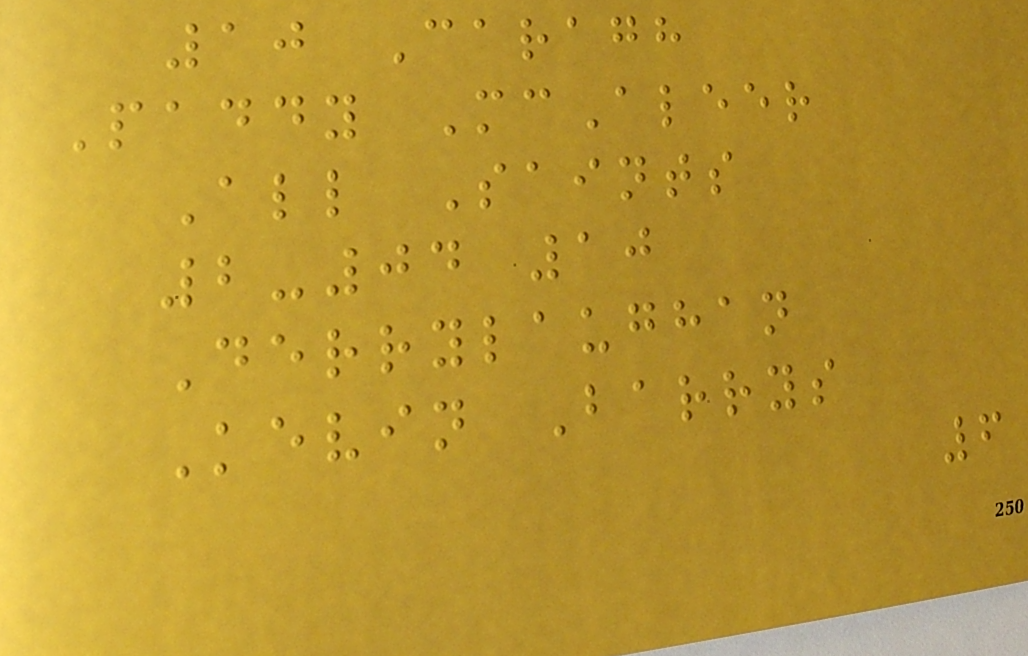10 Caragh
Paddy McAleer
All Saints
2-04 10
Derrylaughan
Kevin Barrys
6
